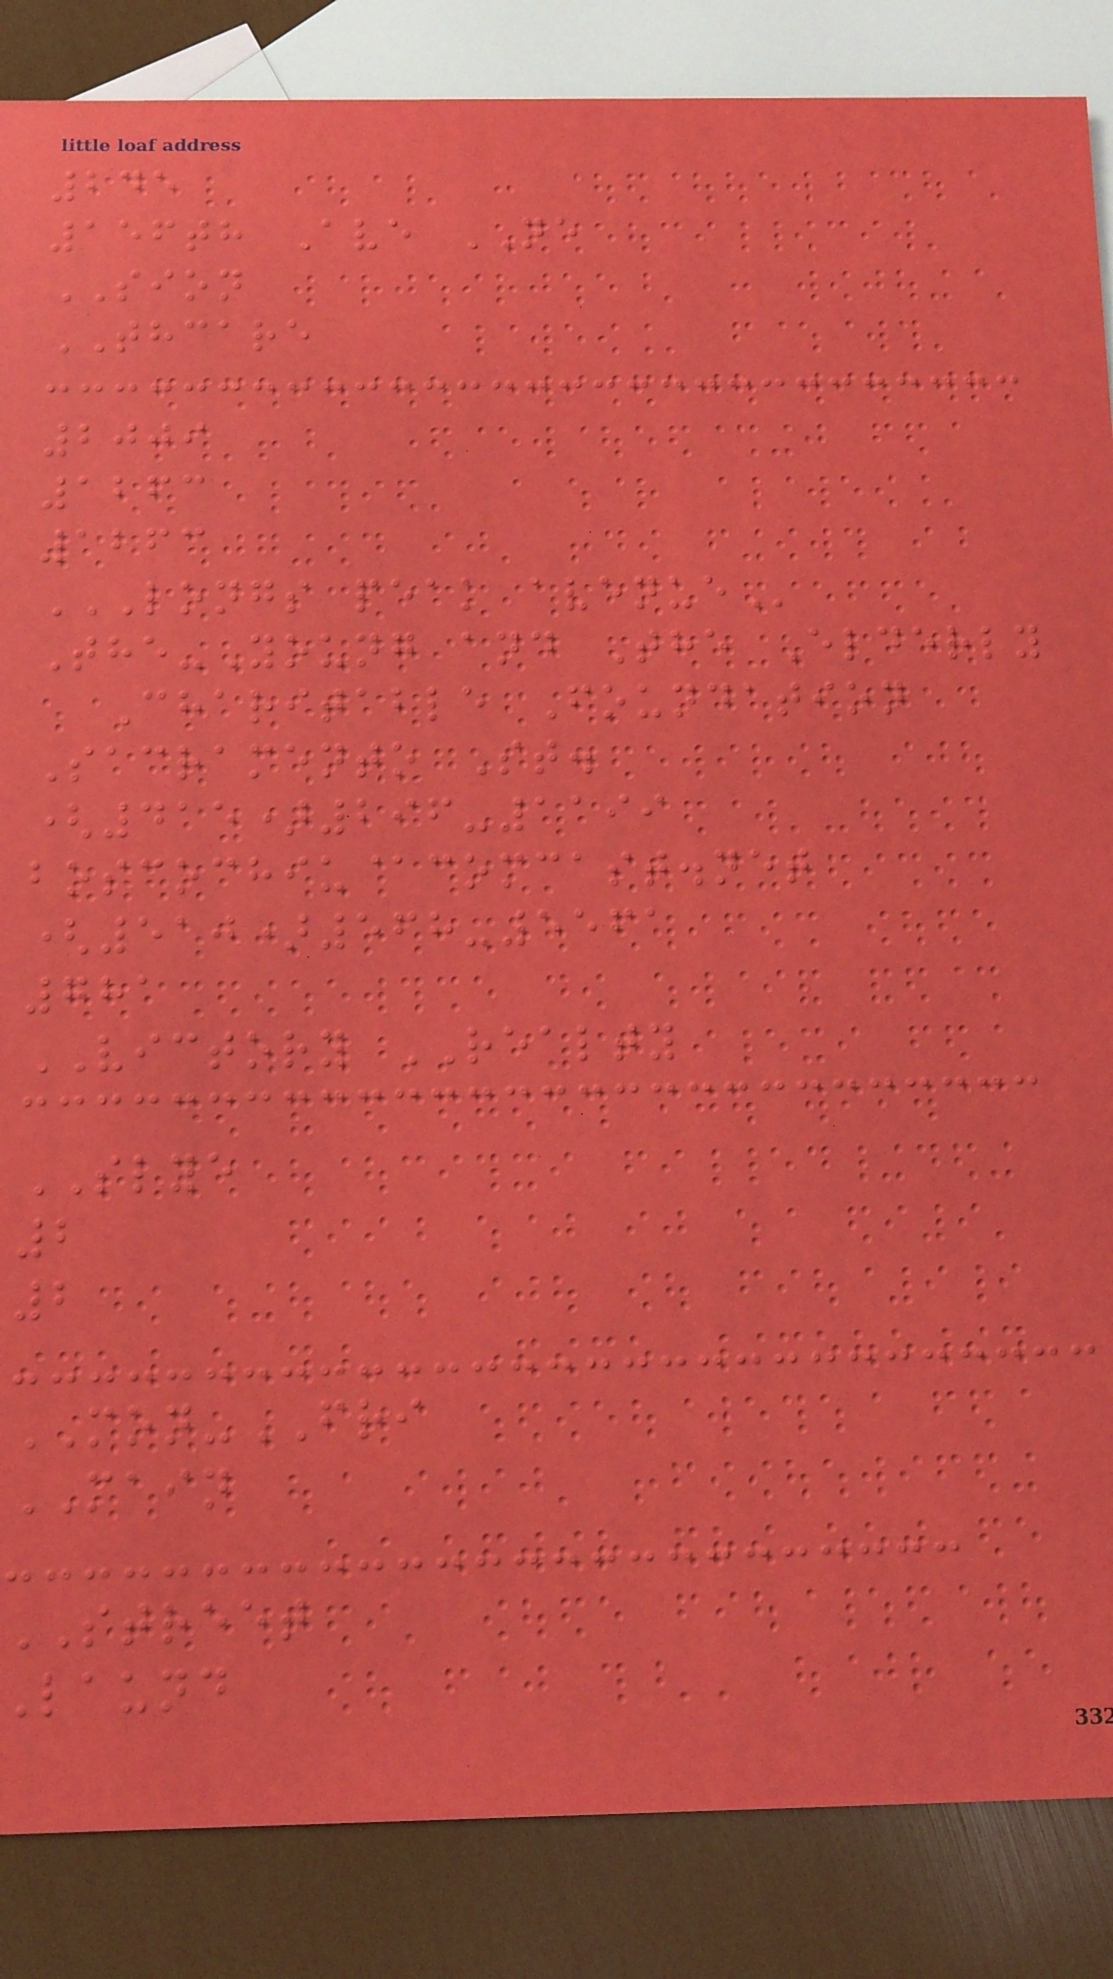245
156th Ave NE
SION
THCARE
2009
1263
1263
LONGS PEAK AVENUE
The-Young and The Elderly
Charitable Foundation
Sacramento St.
(415)296-1199
boscochiu@comcast.net
(510)568-5561
781
VICTORY REALTY
SLYE
2
2
MON-FRI
MAIN
STREET
laund
